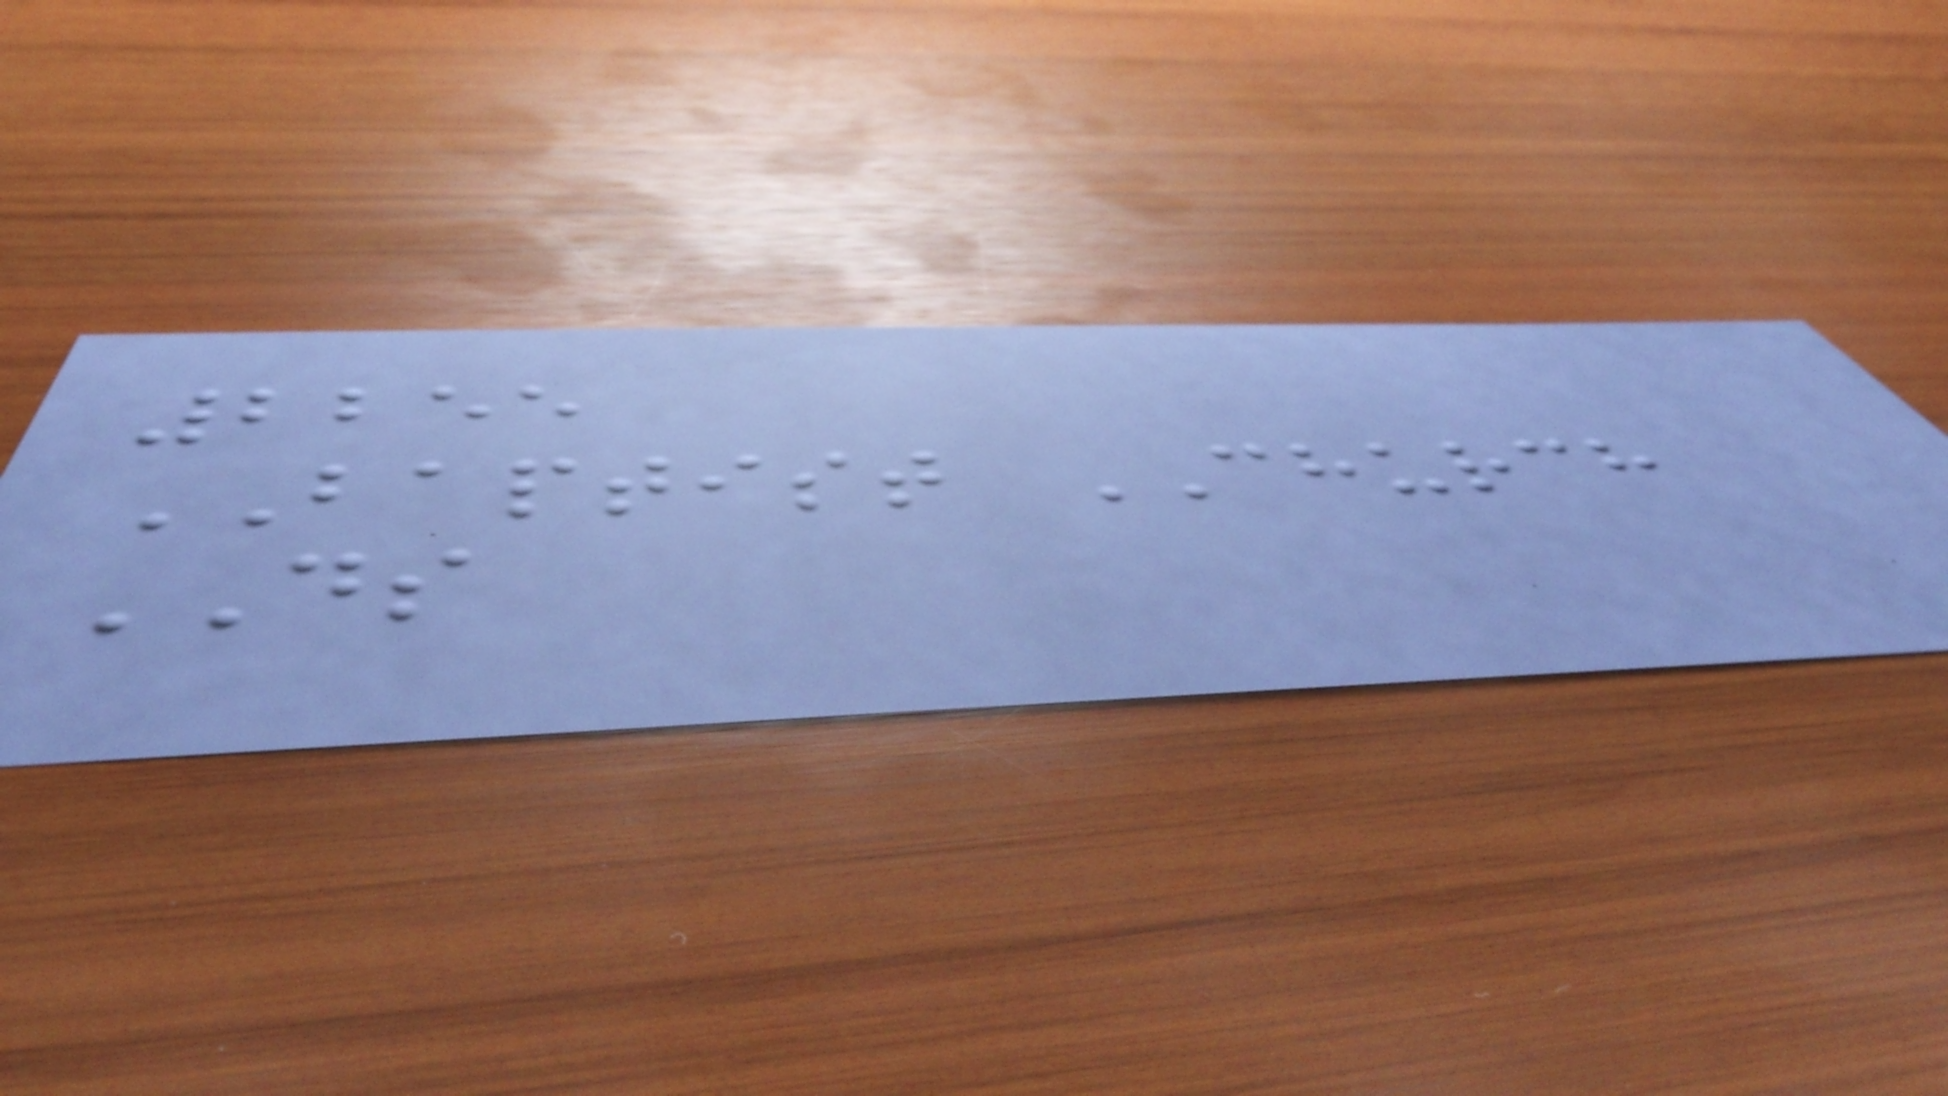2255
BAPTIST CHURCH
DS
